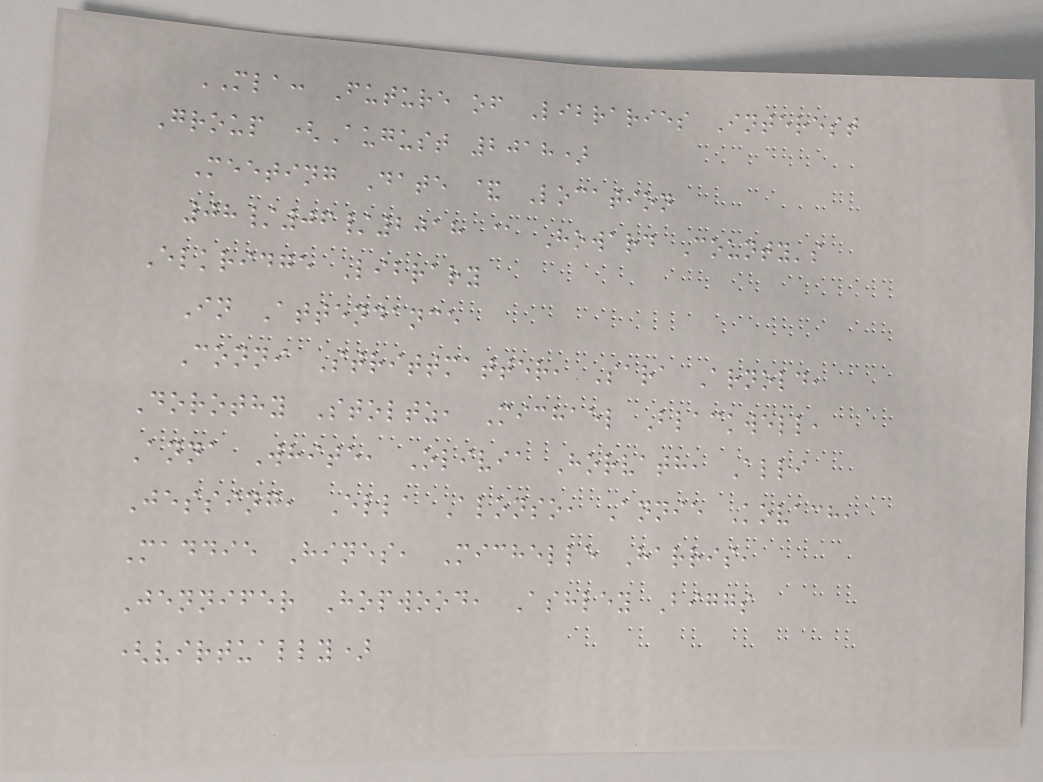MLA: Future of Libraries Interest
Group (August 2018)
Meeting Date & Location
08/06/2018 @ Howard County's
Elkridge Library
In Attendance
Conni Strittmatter, Sara Arnold,
Dorothy Stoltz, Michael Blackwell,
Anna White, Olivia Horvath, Alli
Jessing, Ella Alonso, Annie Kovach,
Maddie Hines, Michelle Harris,
Jennifer Hopwood, Ashley Biggs
(virtually)
